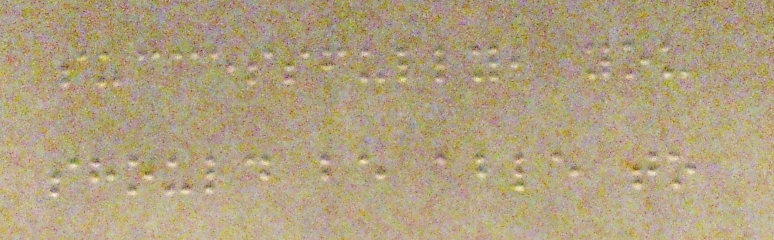successfully, you
should be able to
